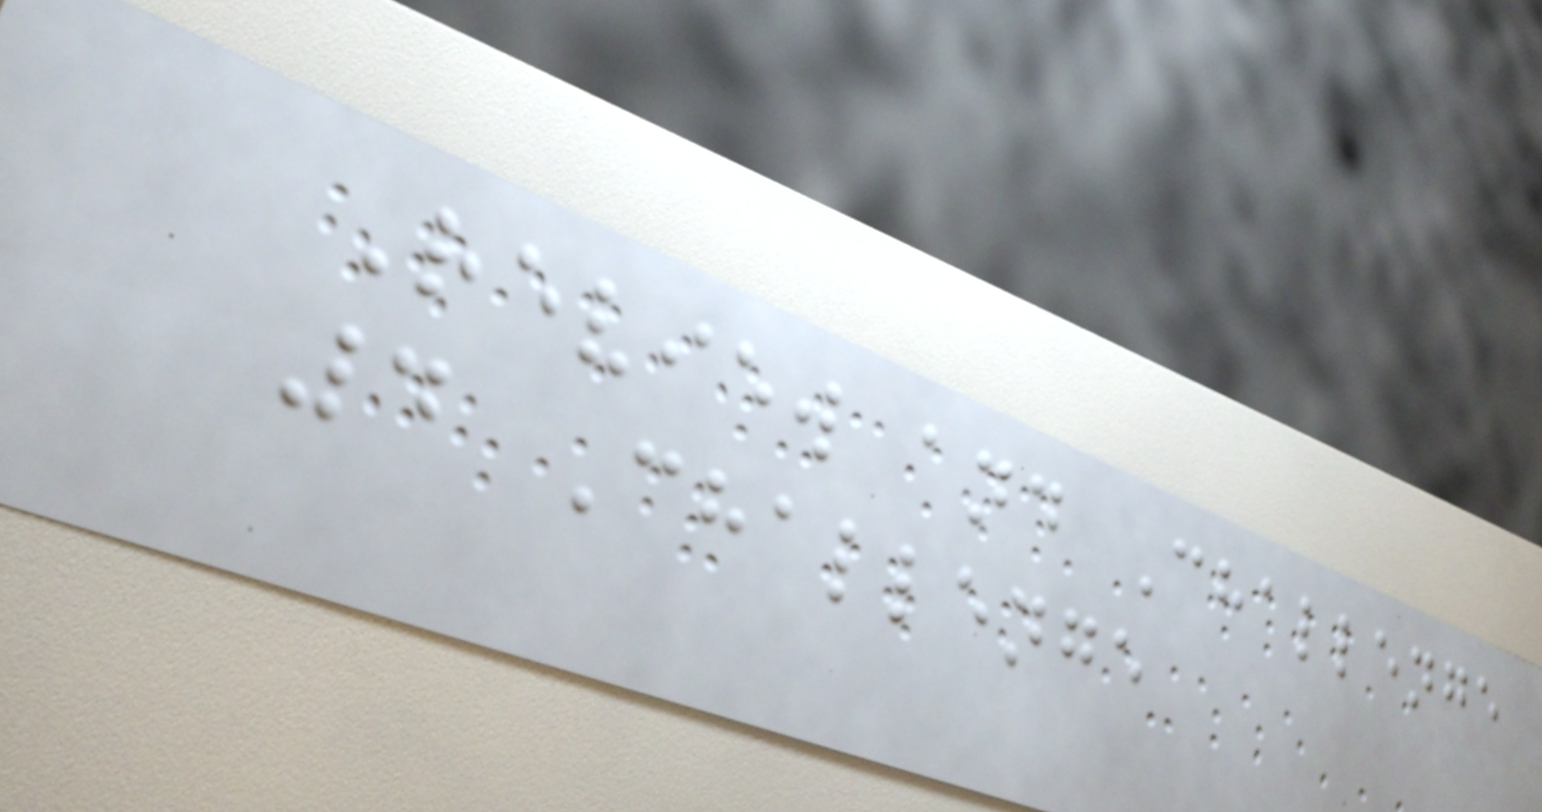Review and Challenge
4 Challenge
